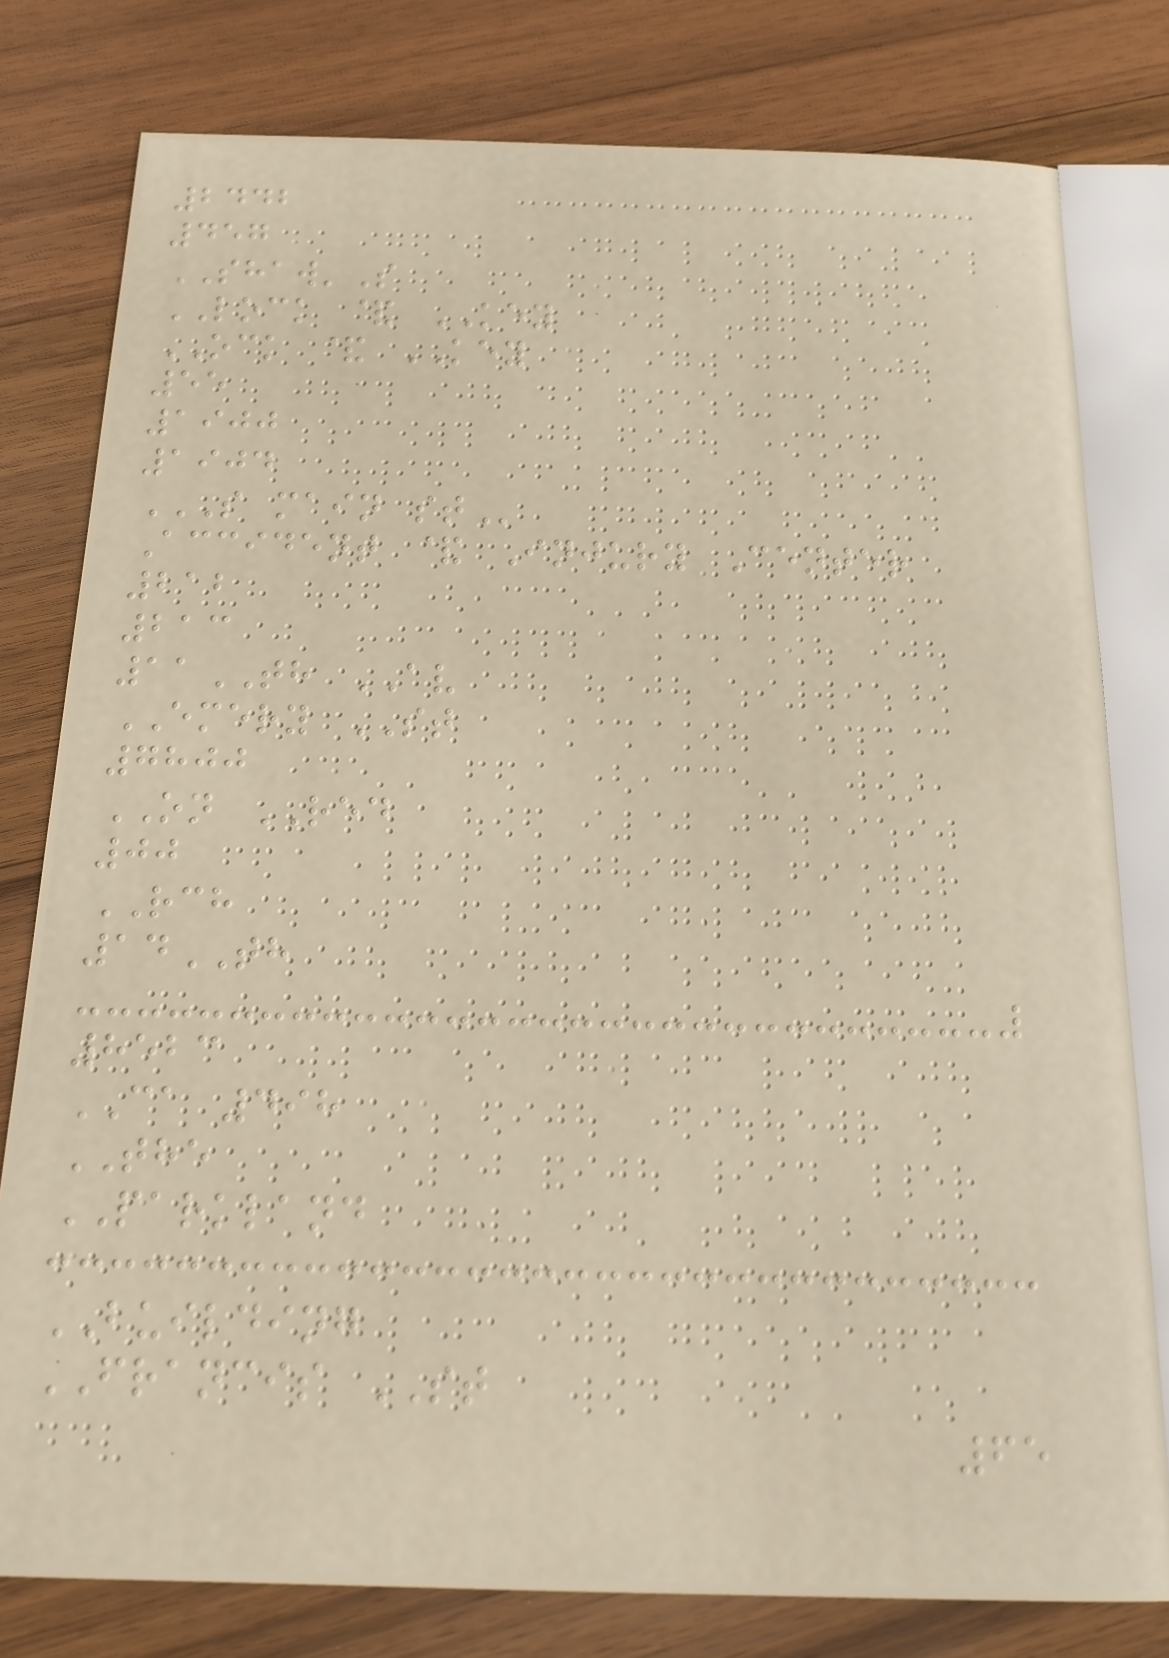2442
457
SHAW'S
LOCK & KEY
OCK & KEY
55
1900
1904
S MAIN ST
Accident & Injury Center
212
213
11TH AV
EMERY ST
7800
ON RED
00
RCH
14TH
8523
CA 498
THE
PARKLAND
BUILDING
FRANCIS ST
65
